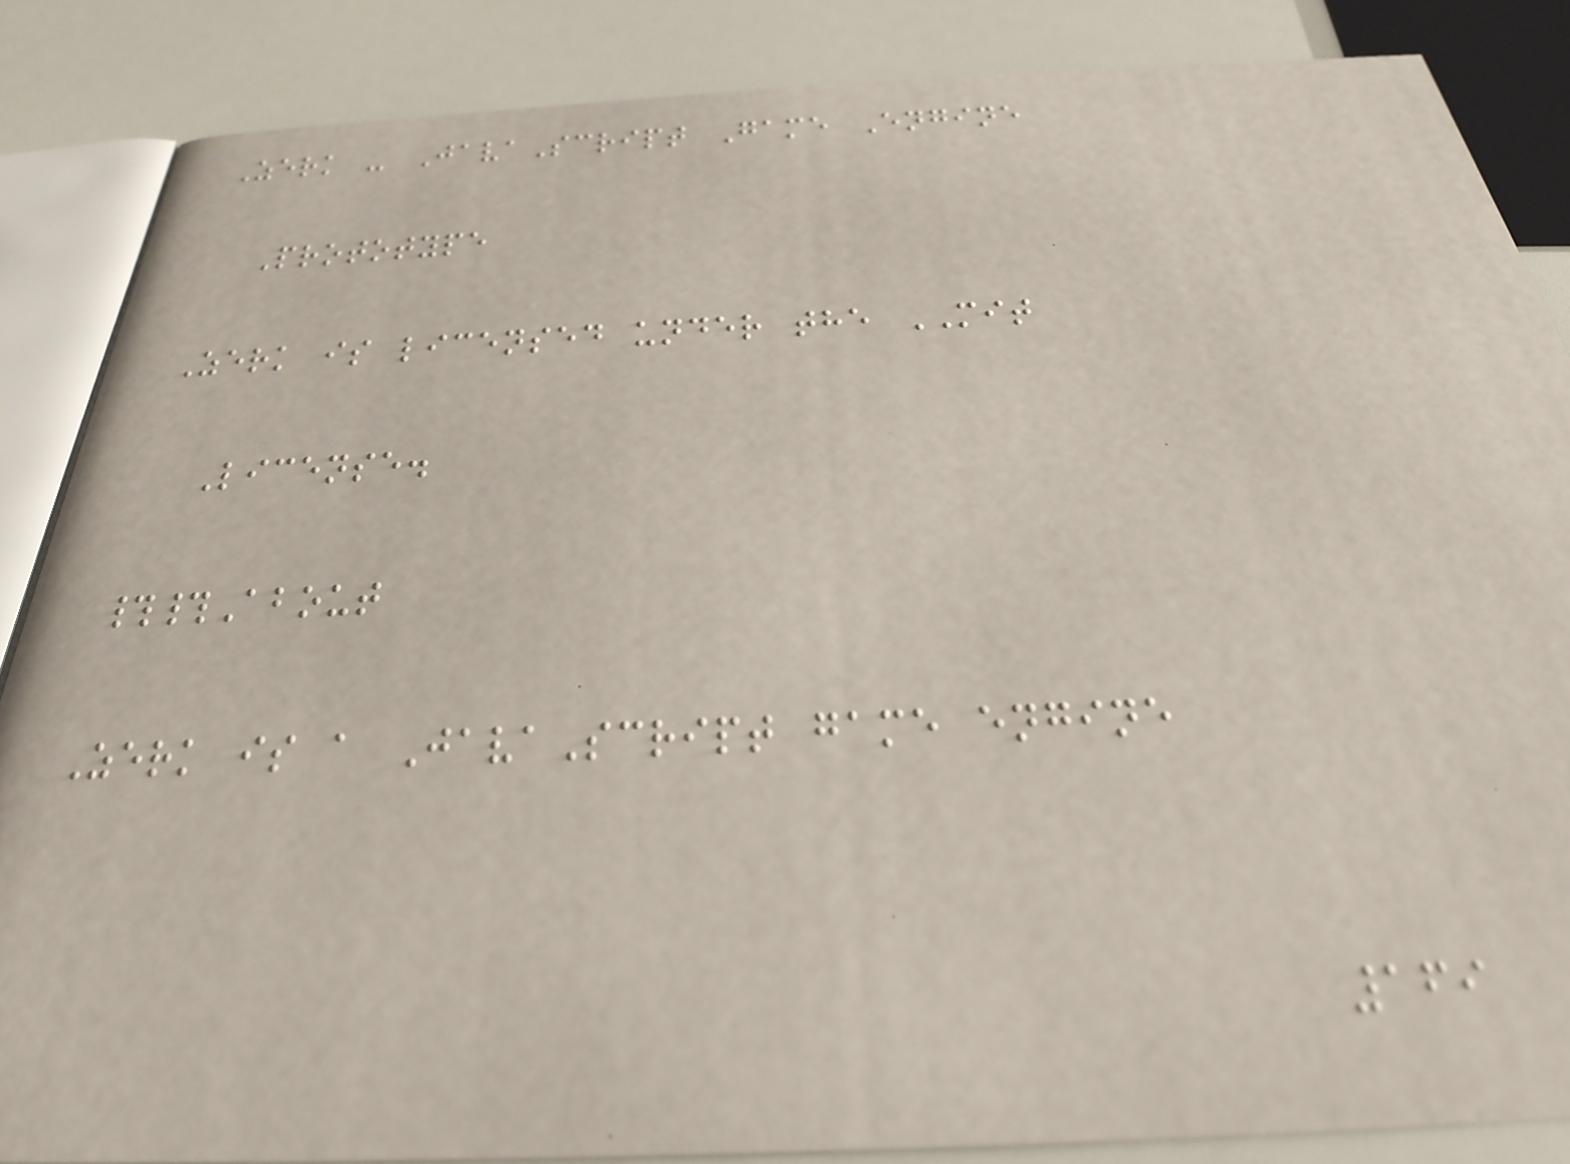Zerk - JavaScript Game Engine
Prototype
Zerk is licensed under the MIT
License.
##About
Zerk is a JavaScript game engine
169
